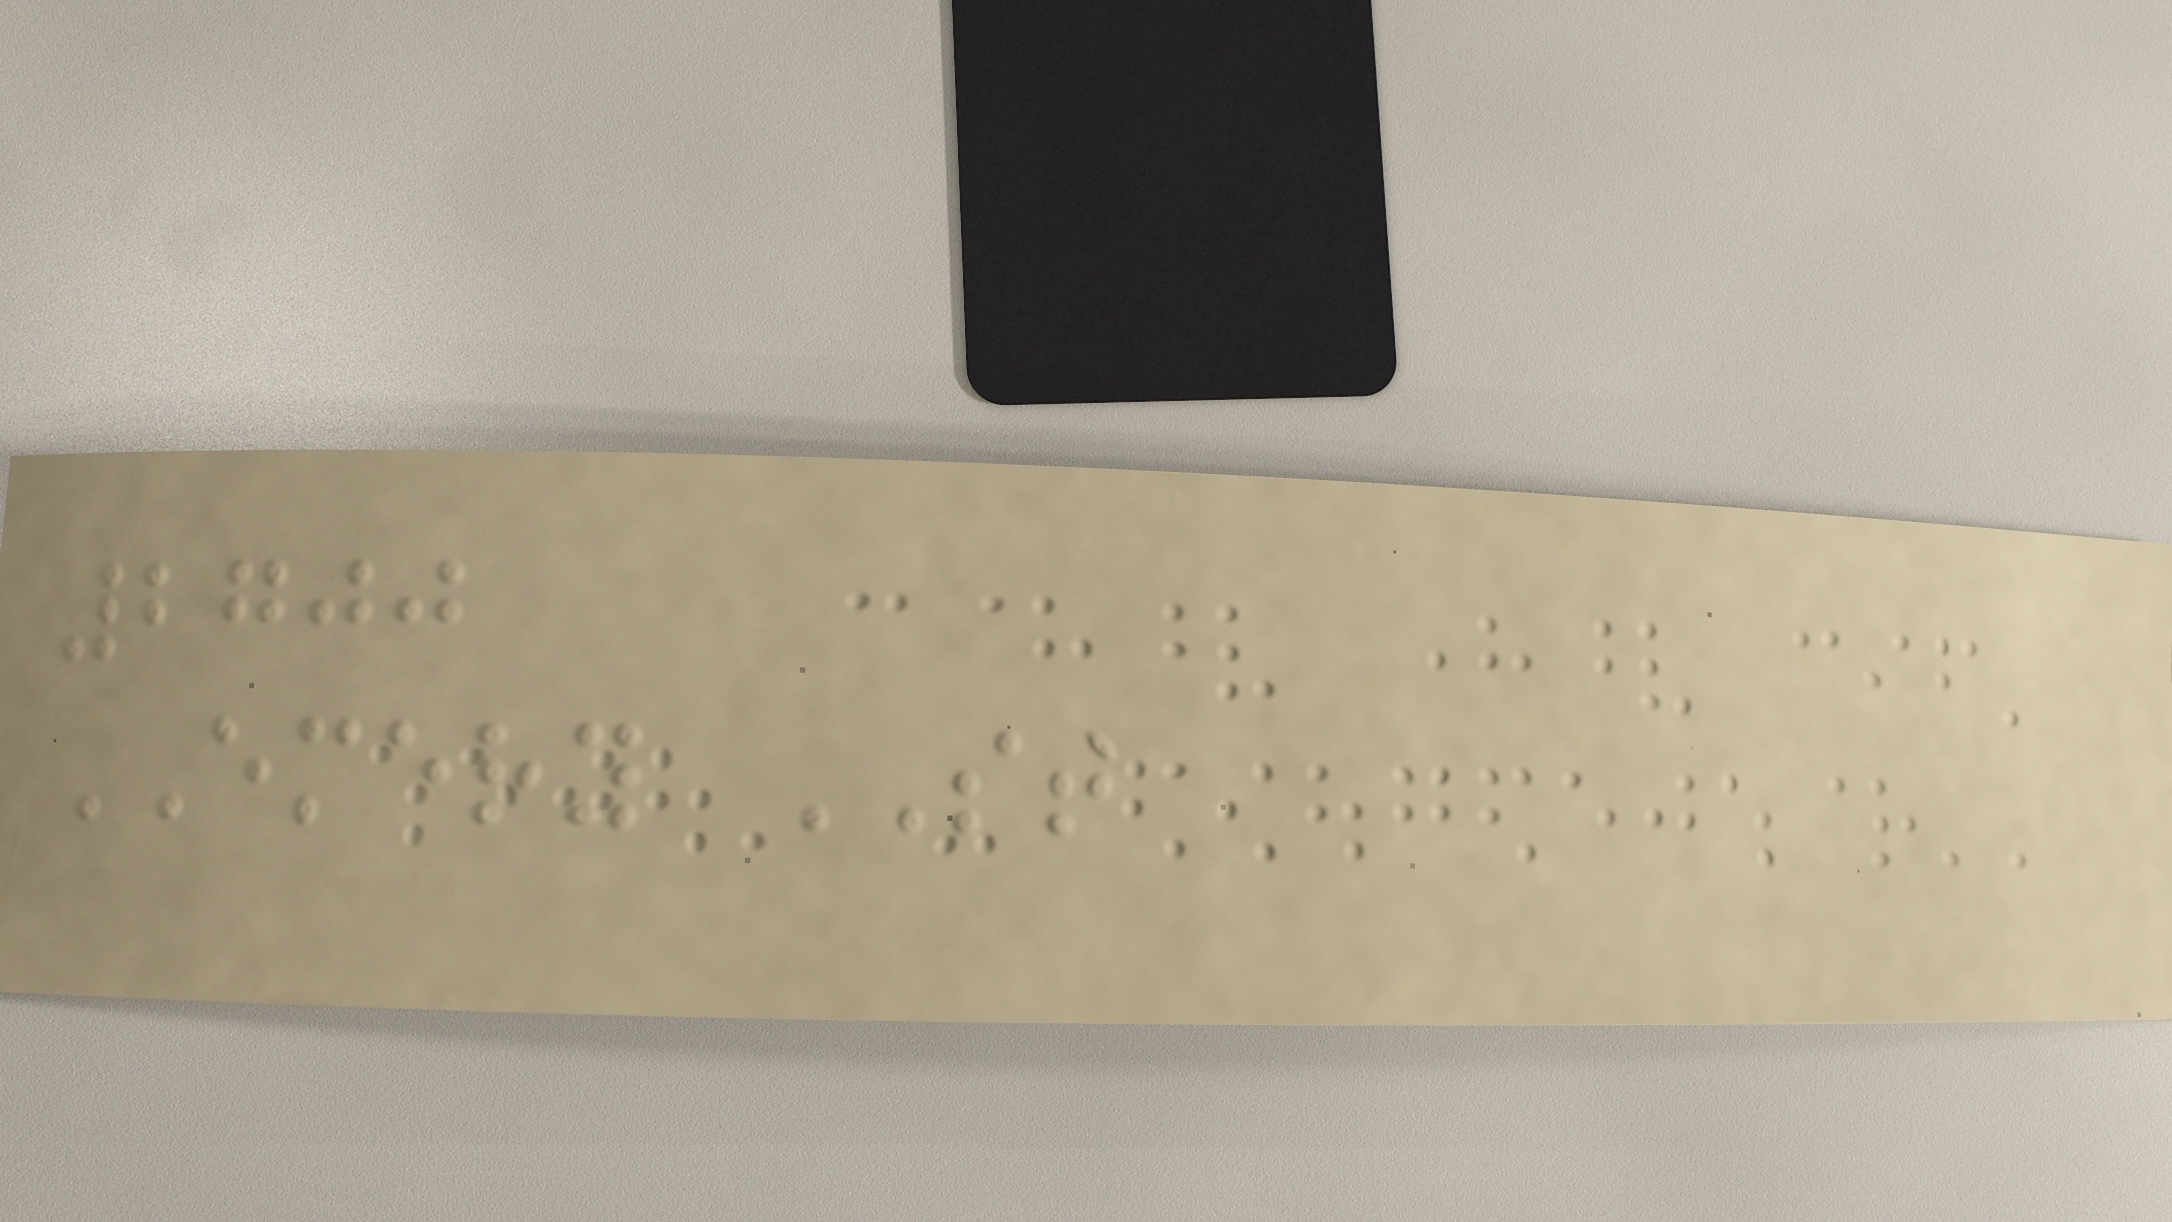2700
EMERY ST
